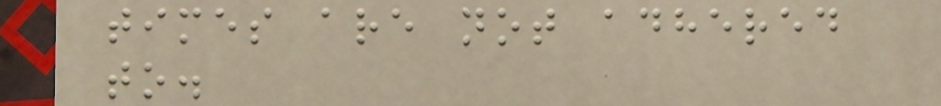times are not adhered
to.
